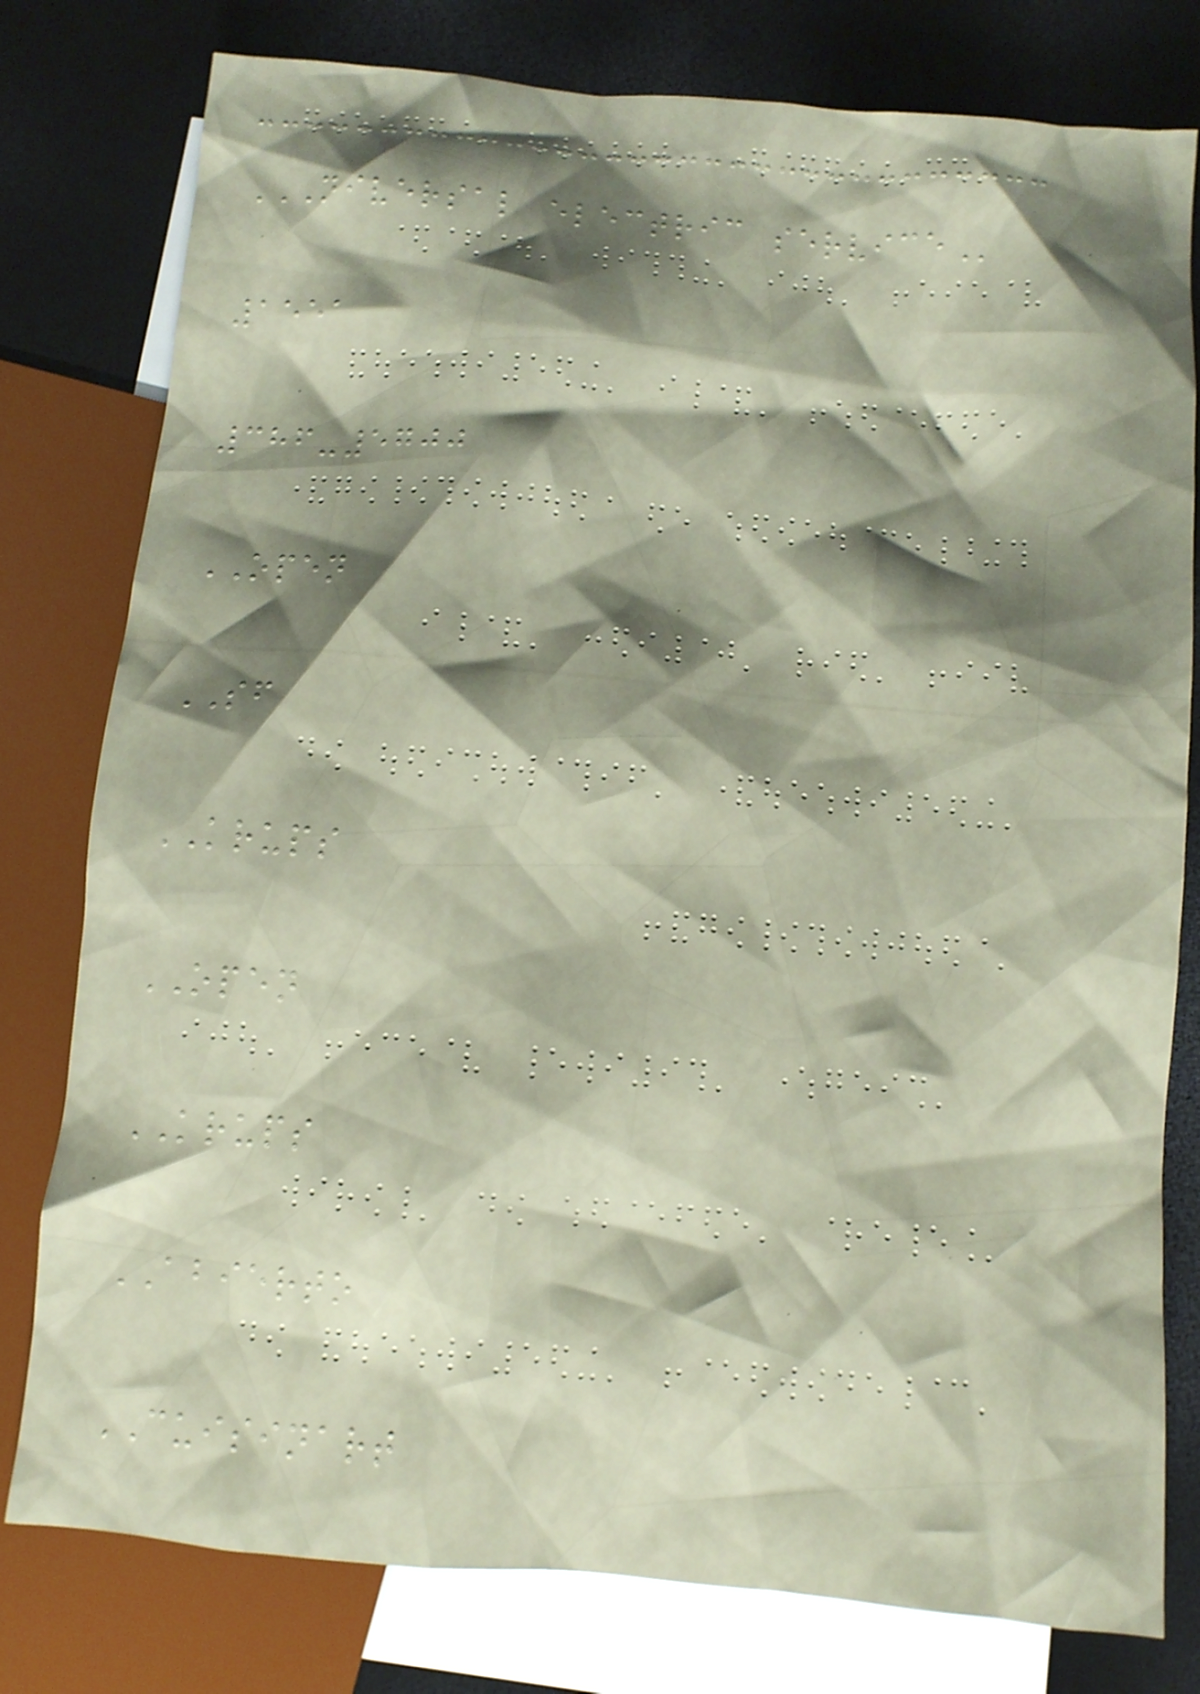NIVERSAL ELECTRIC SERVICE
1551
386-5700
OPEN
SF
KRUPS
OPEN
KRUPS
ABIERTO
CUISINART
